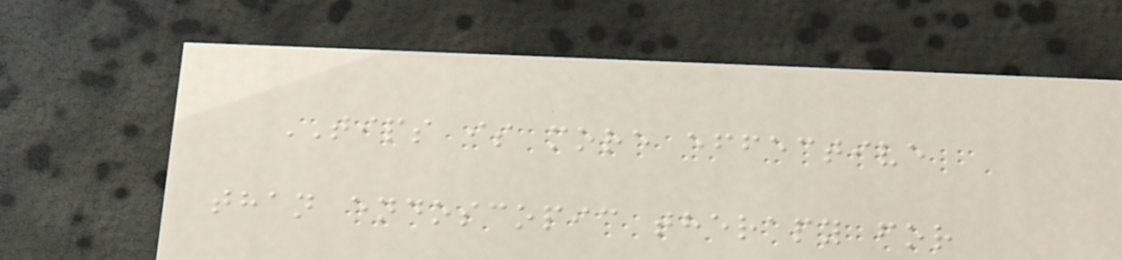TIPS is more effective
than endoscopic therapy for
